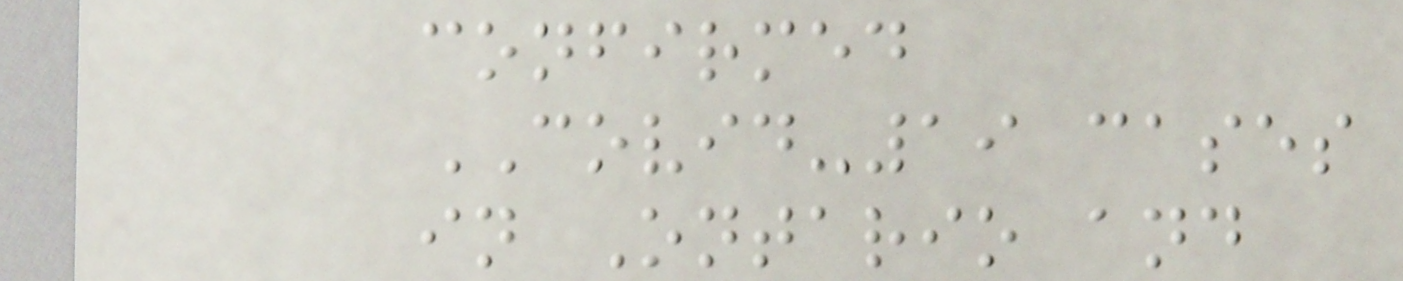confirmed
COVID-19 cases
in Ontario and
